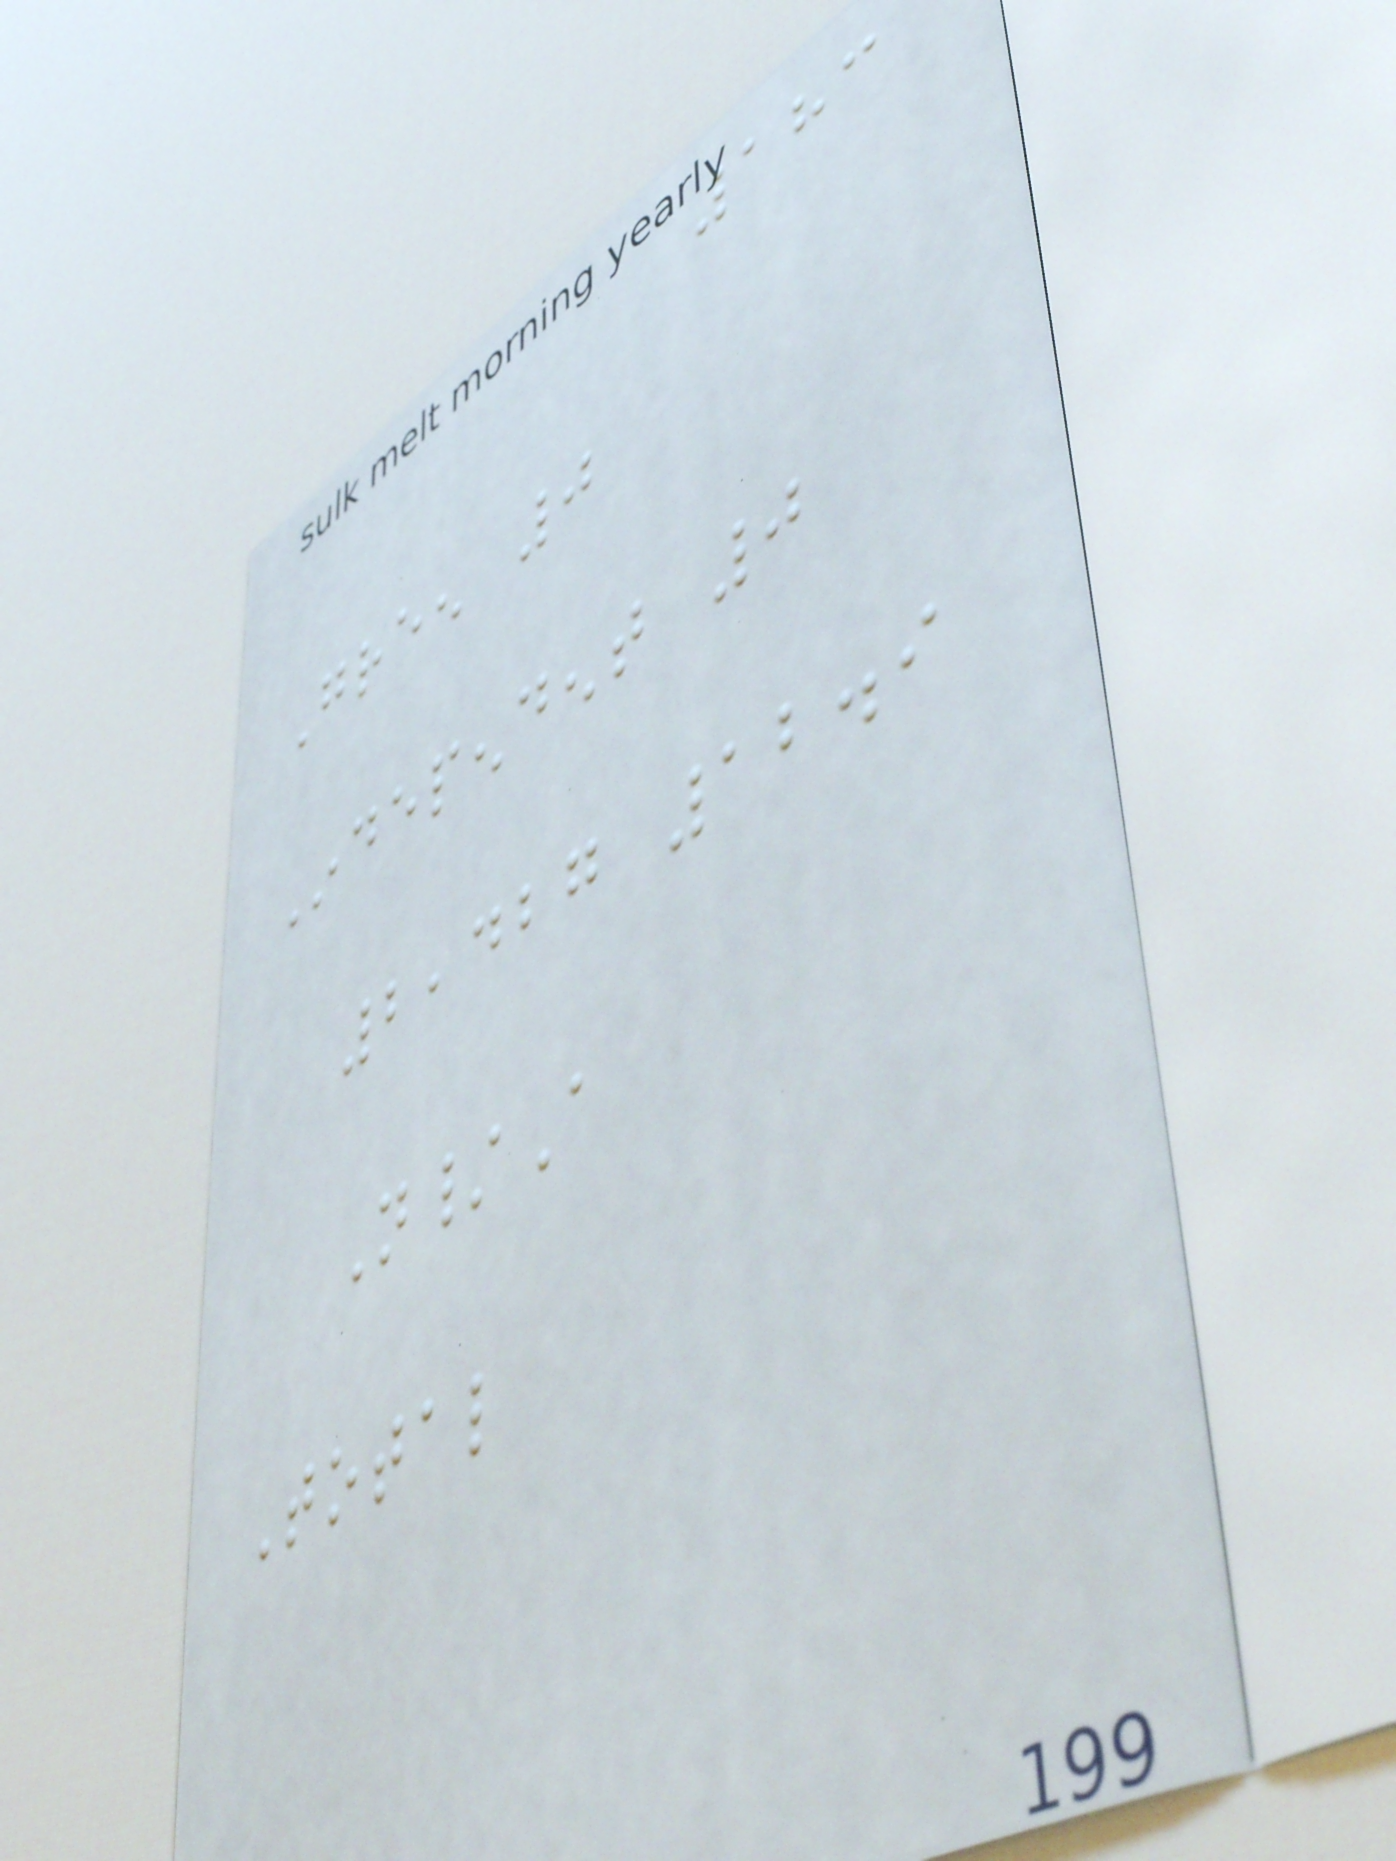183
Green 0
Independent 0
2,427 12.9
N/A
Total
